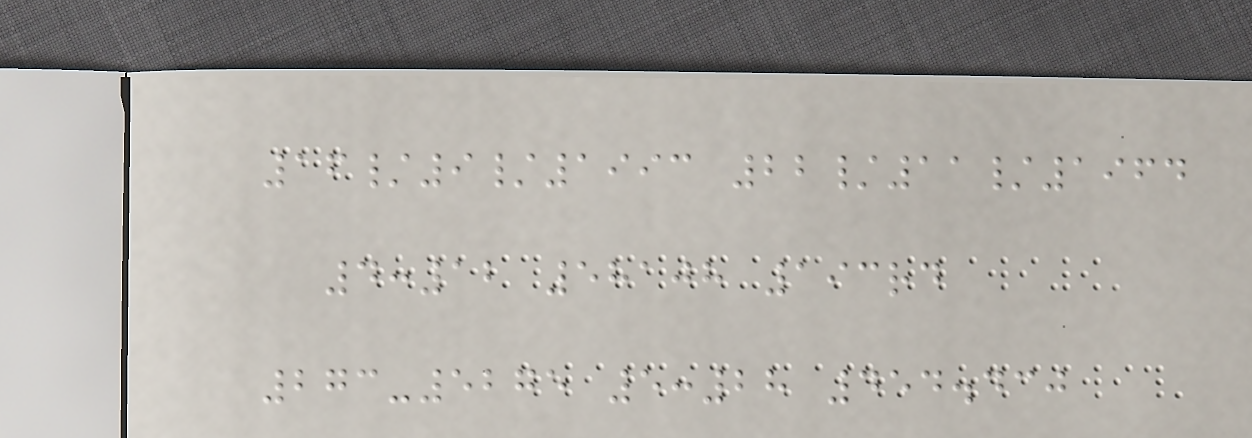16/9/1993 22/11/1964
4:12 58108 193rd
273-5275 5:28 454.430
